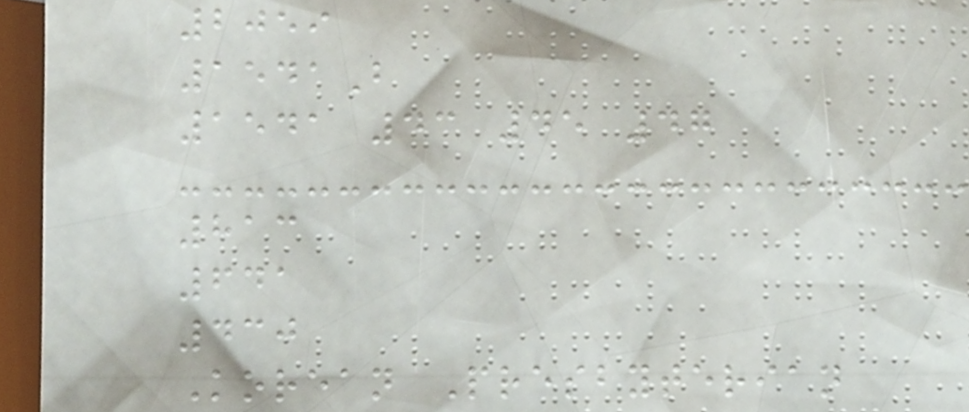2059
1541B
1541 43 45 47
813
641
430
Korean Presbyterian
